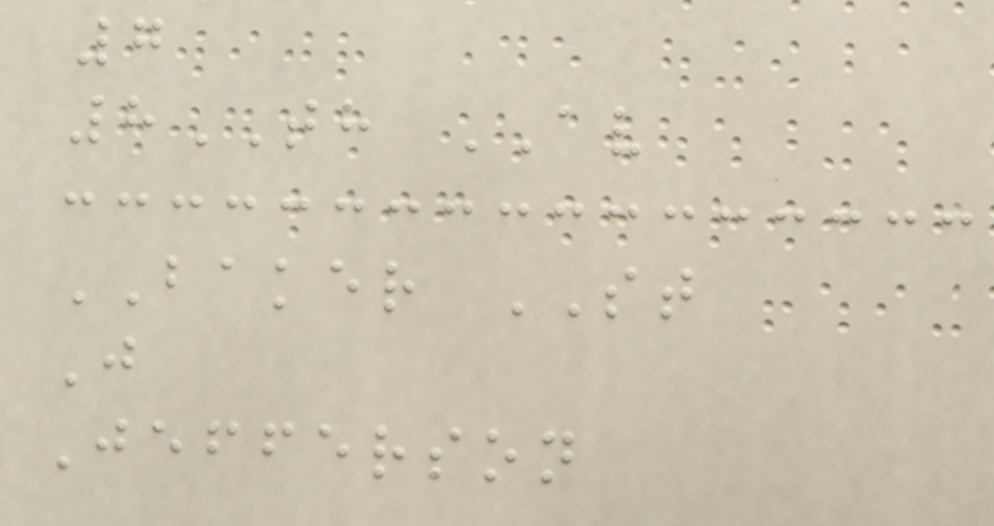7
8TH AV
BAKER ST
J
Jefferson
